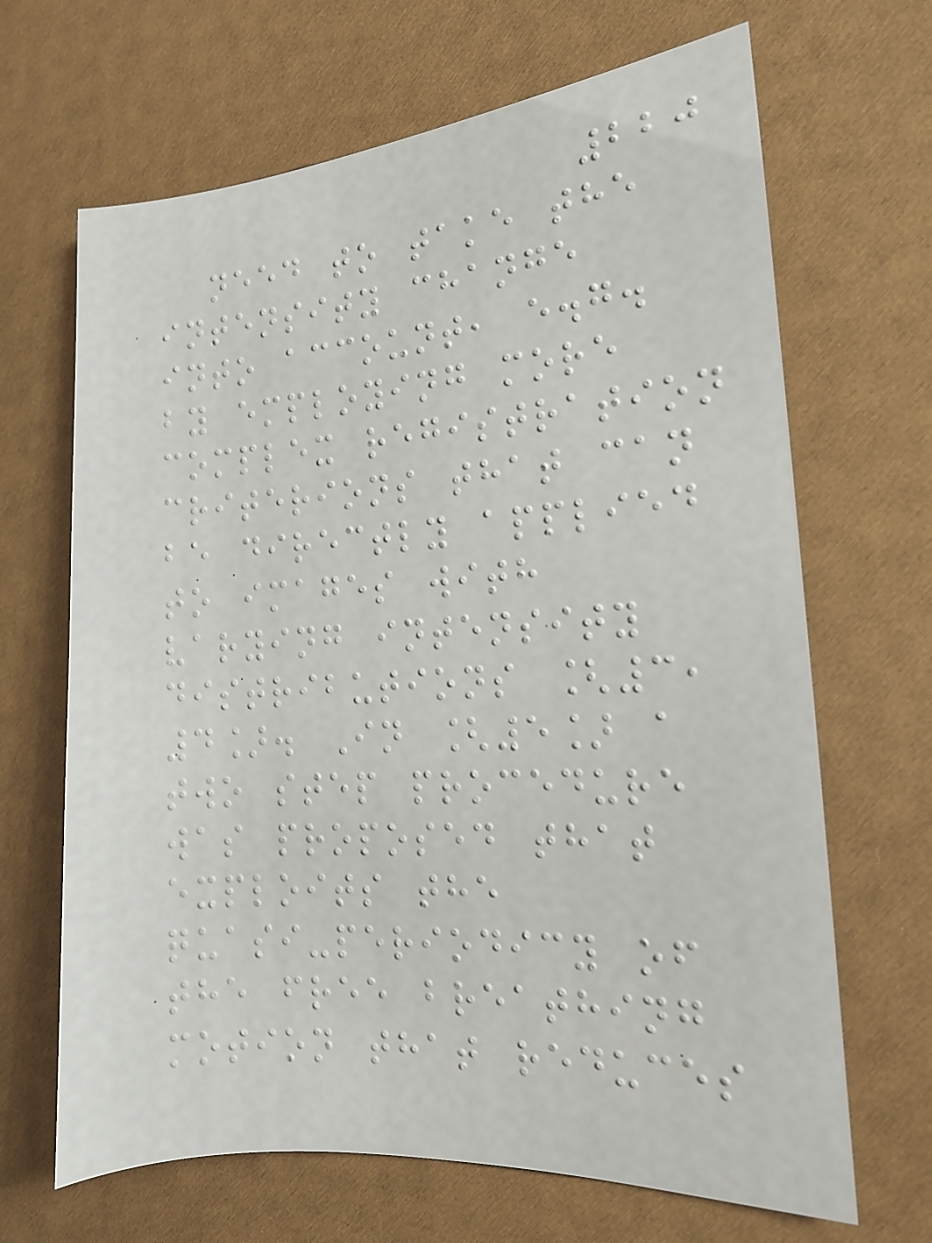220
need to take the
intensity change
into account, e.g.
by employing more
complex registration
criterions that can
be directly applied
to images with
varying intensity
distributions [3,
4]. In [5] a
two step procedure
was proposed that
exploits the
quasi-periodicy of
the free breathing
motion that reduces
